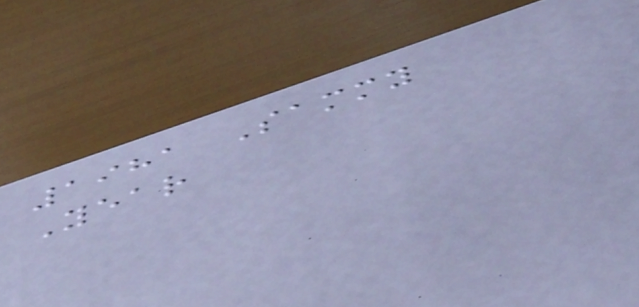1981 Sammy
Year
